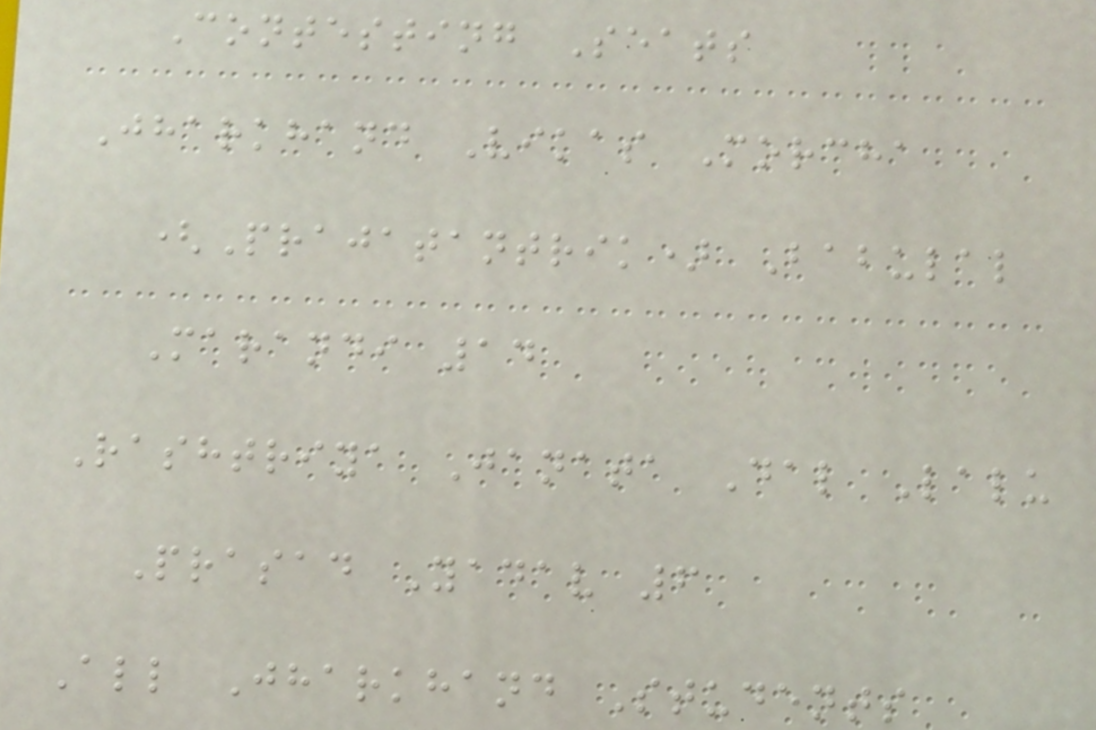Contesting Seats
Jharkhand Vikas Morcha
(Prajatantrik) Babulal
Marandi 14
Rashtriya Janata Dal Lalu
Prasad Yadav 6
All Jharkhand Students
